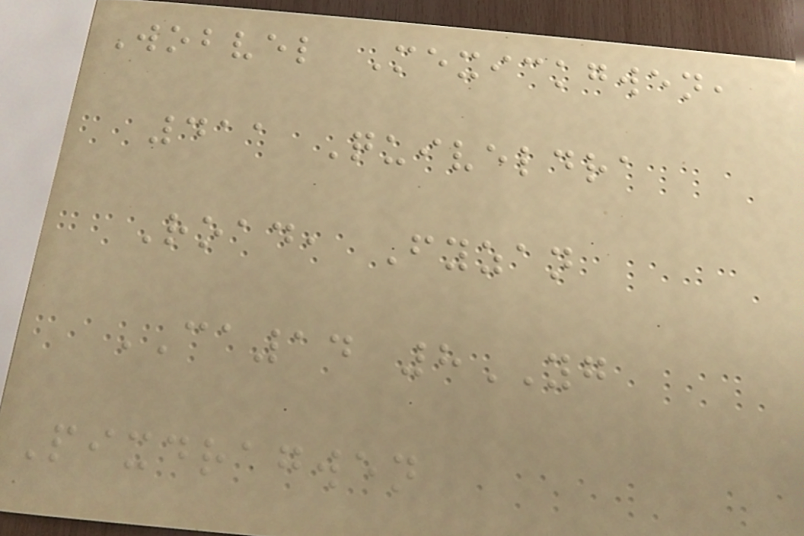Wobvel Mexickgwen,
411 Quiveldra
Road, Fyzan
CA14 8YG
Pixdragwen
